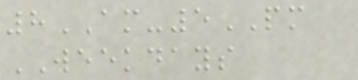8AM-5PM
WEEKDAYS
